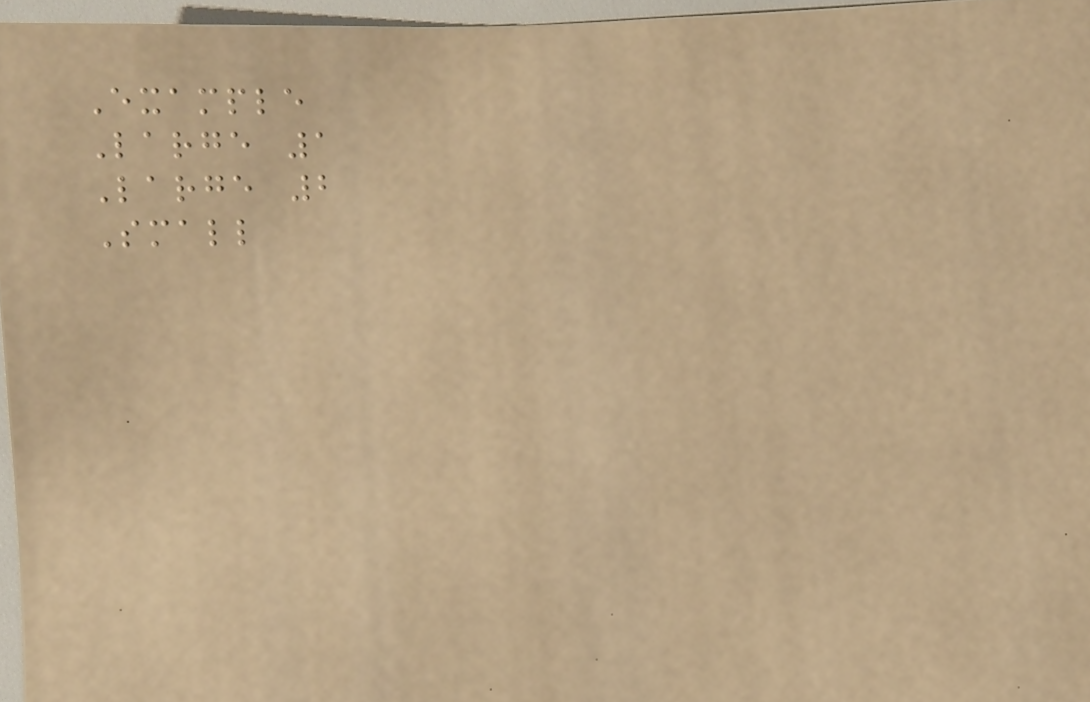Example
Large 1
Large 2
Small
